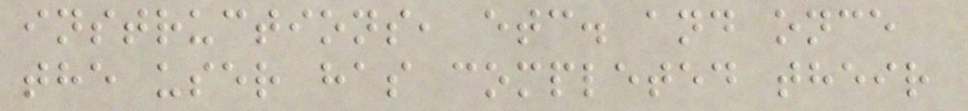instructions, etc. and once
the user has completed their
